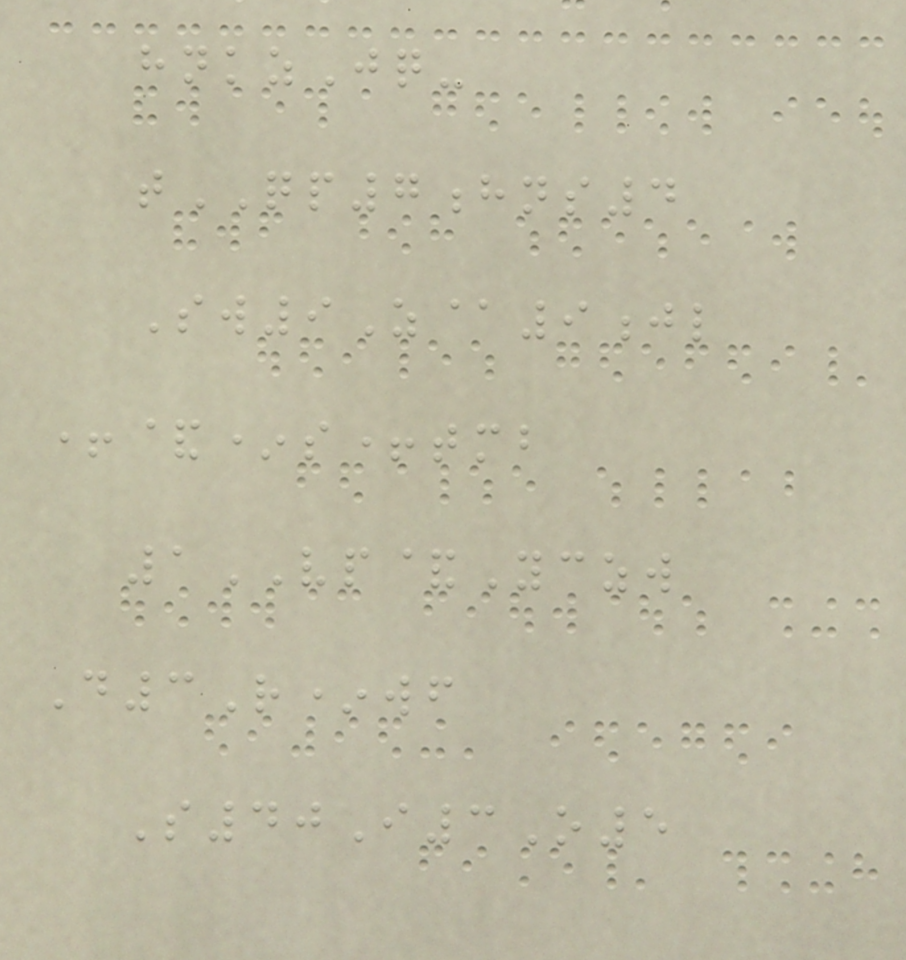hnkzJq-
tQP7hns4
Sw9Z@9jl
+&*s+tmb
1VP&Yczw
D3R*wf
S40I3O5
